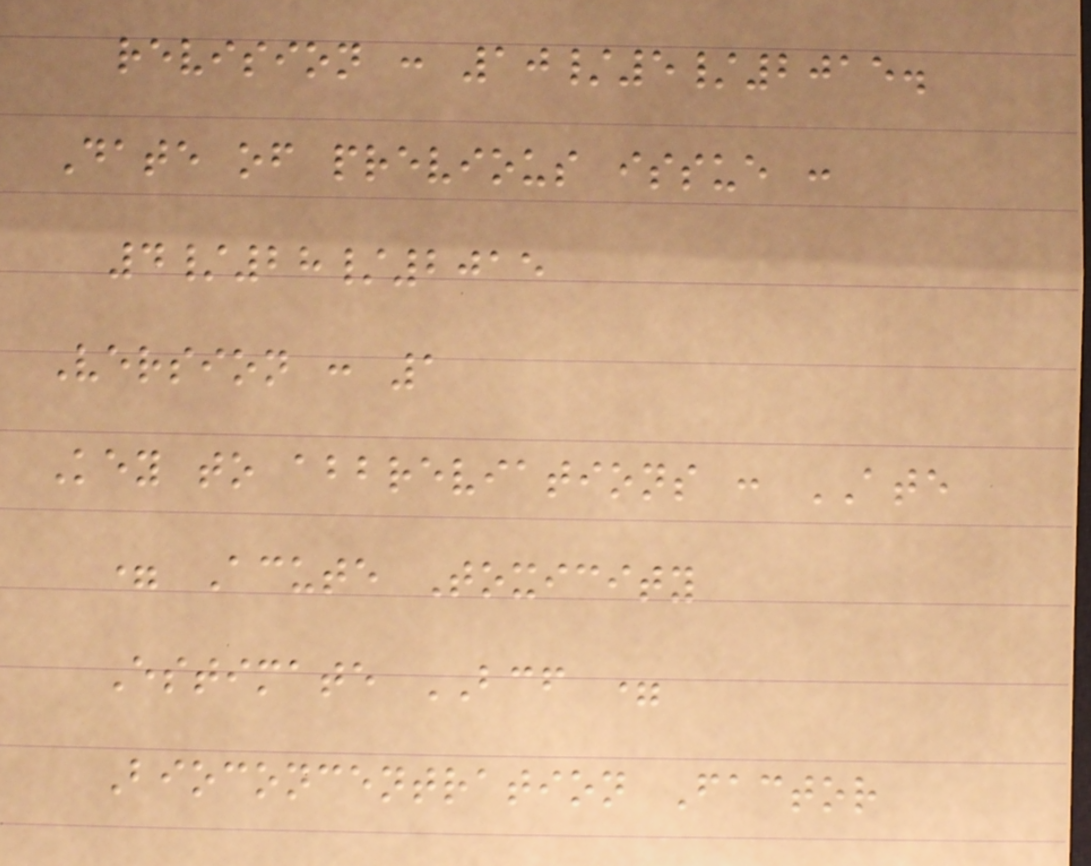revision : 10/5/2015.
Date of previous issue :
4/28/2015
Version : 1
Key to abbreviations : ATE
= Acute Toxicity
Estimate BCF =
Bioconcentration Factor
